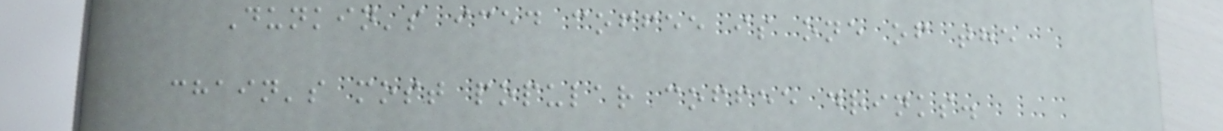Dunkin's iced coffee is one of the
chain's most popular coffee drinks.
